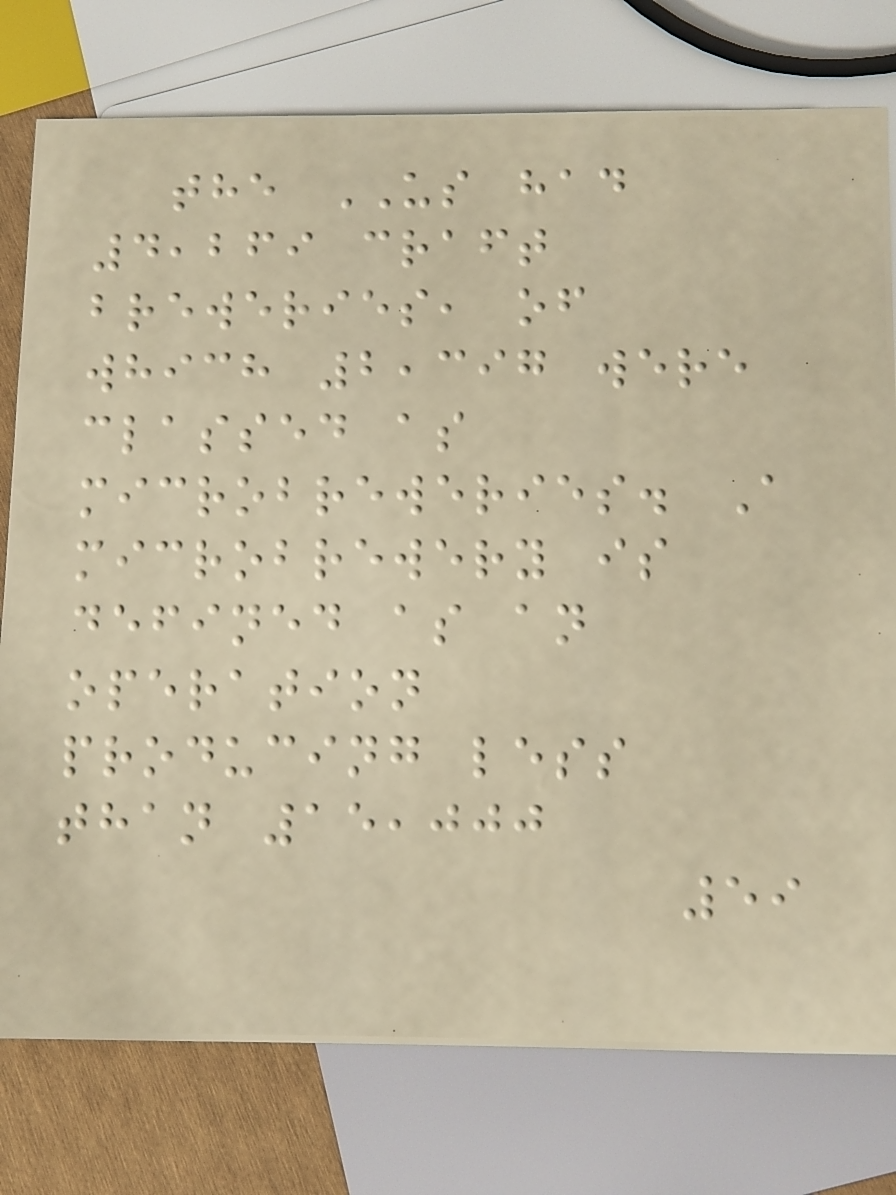the US had
4,269 craft
breweries, of
which 2,397 were
classed as
microbreweries. A
microbrewery is
defined as an
operation
producing less
than 15,000
59
